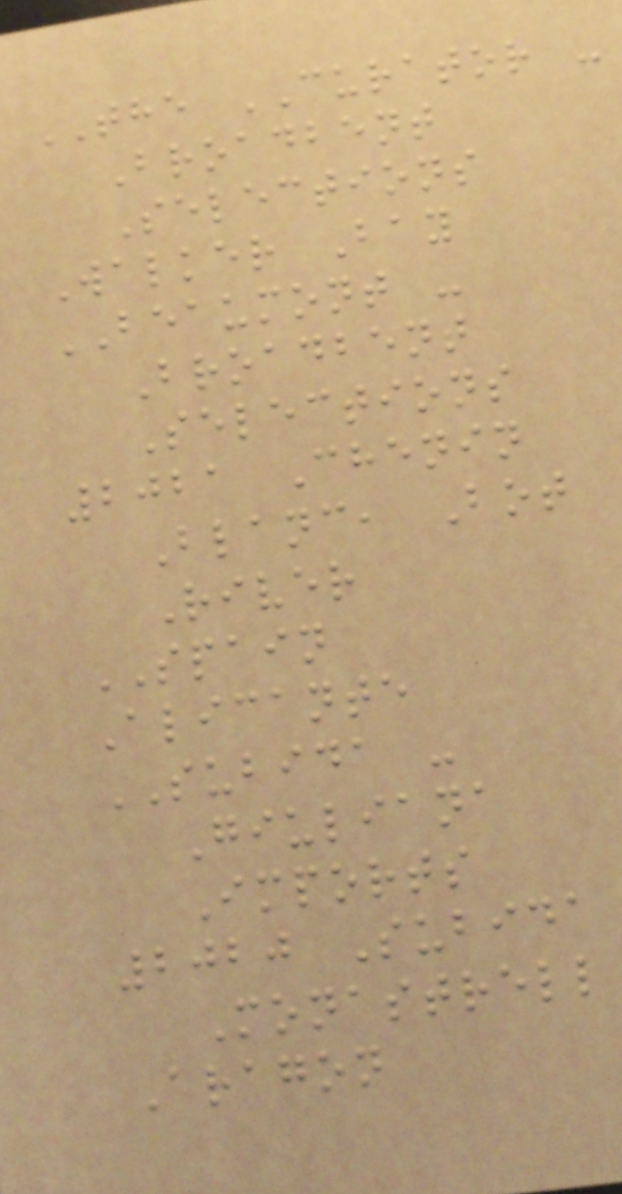THE CURATOR -
Broadbent
Selections
Walker Bay
BEAUMONT -
Broadbent
Selections
2021 Chenin
Blanc, Bot
River
SPAIN
Alicante
SUBIDA -
Giuliana
Imports
2020 Subida
Monastrell
Aragon
